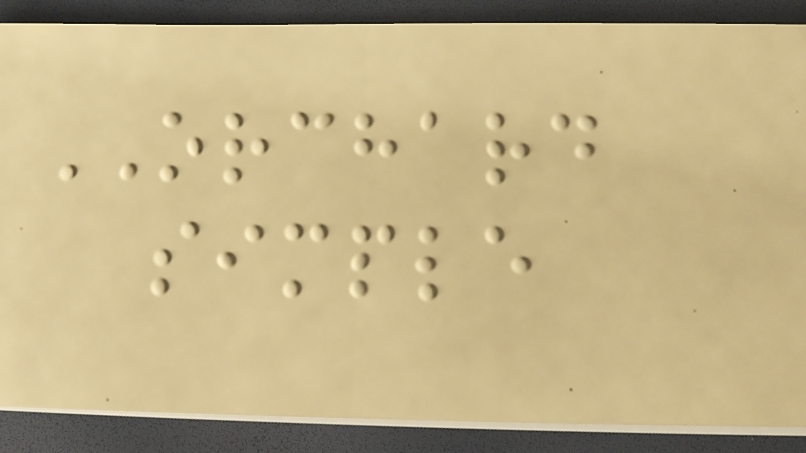ORCHARD
simple
